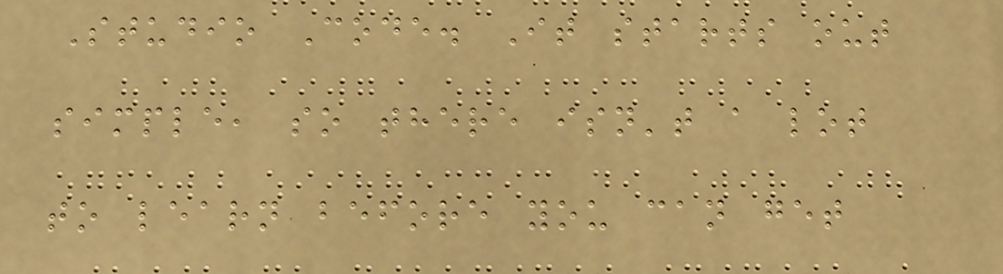Studio Code. It starts out
simple, so there isn't a lot
to learn before you can get
